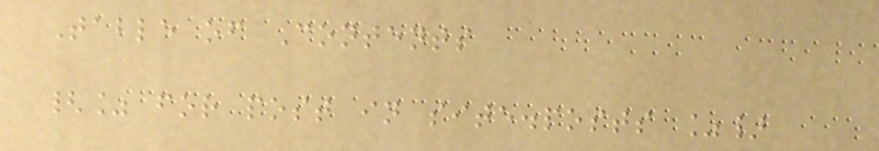Table of Contents
{% for post in site.posts %}
